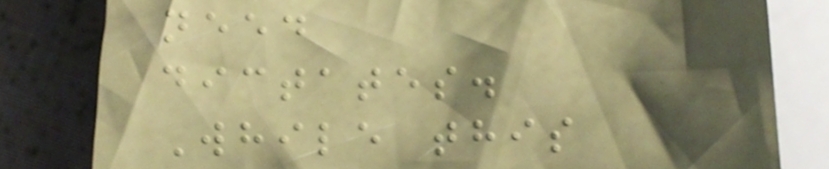need
dictates.
While this
